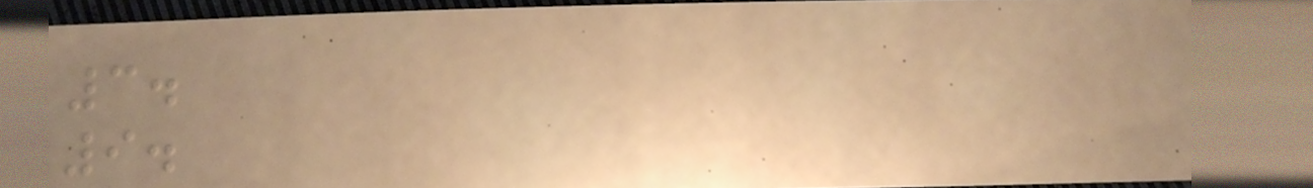3.
9.
